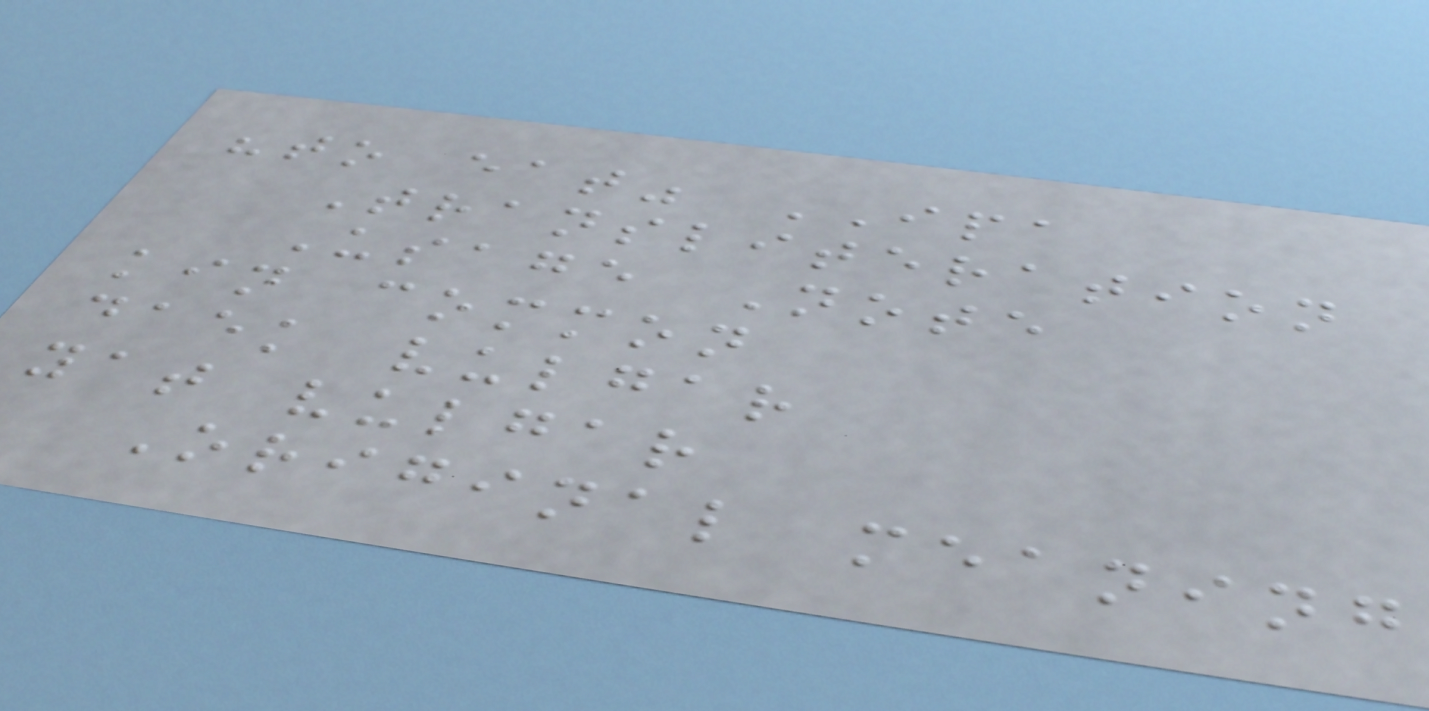"to eat" IPA
Transliteration
Usage Note
kin common
daek vulgar
yat vulgar
Original meaning
